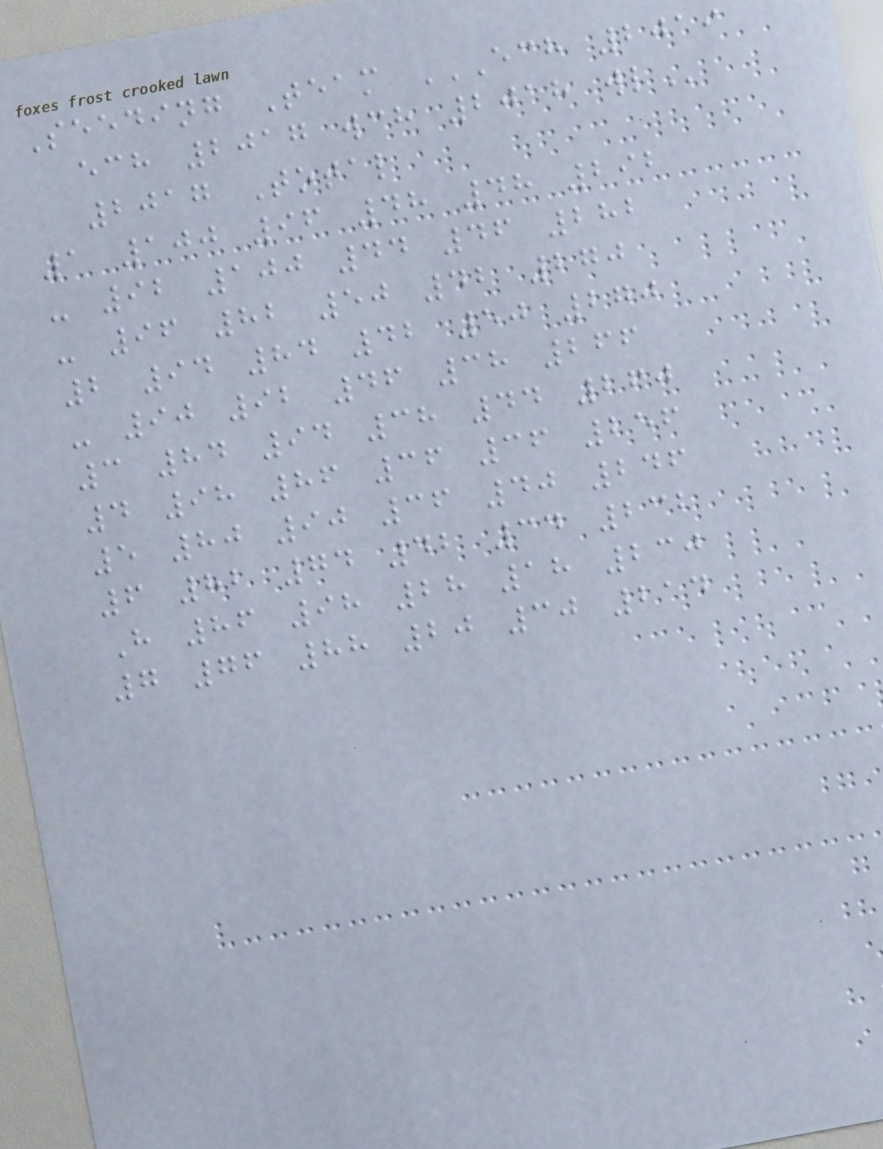Seeding Team ECH 2019
ECH 2017 WCH 2018 WL
2017 Total
1 100 96 48 48 292
- 92 100 44 46 282
- 96 82 50 42 270
2 94 84 42 50 270
- 90 92 46 38 266
3 84 94 38 44 260
4 98 86 36 36 256
5 80 90 36 40 246
6 82 74 42 34 232
H 86 98 28 18 230
7 76 88 20 30 214
